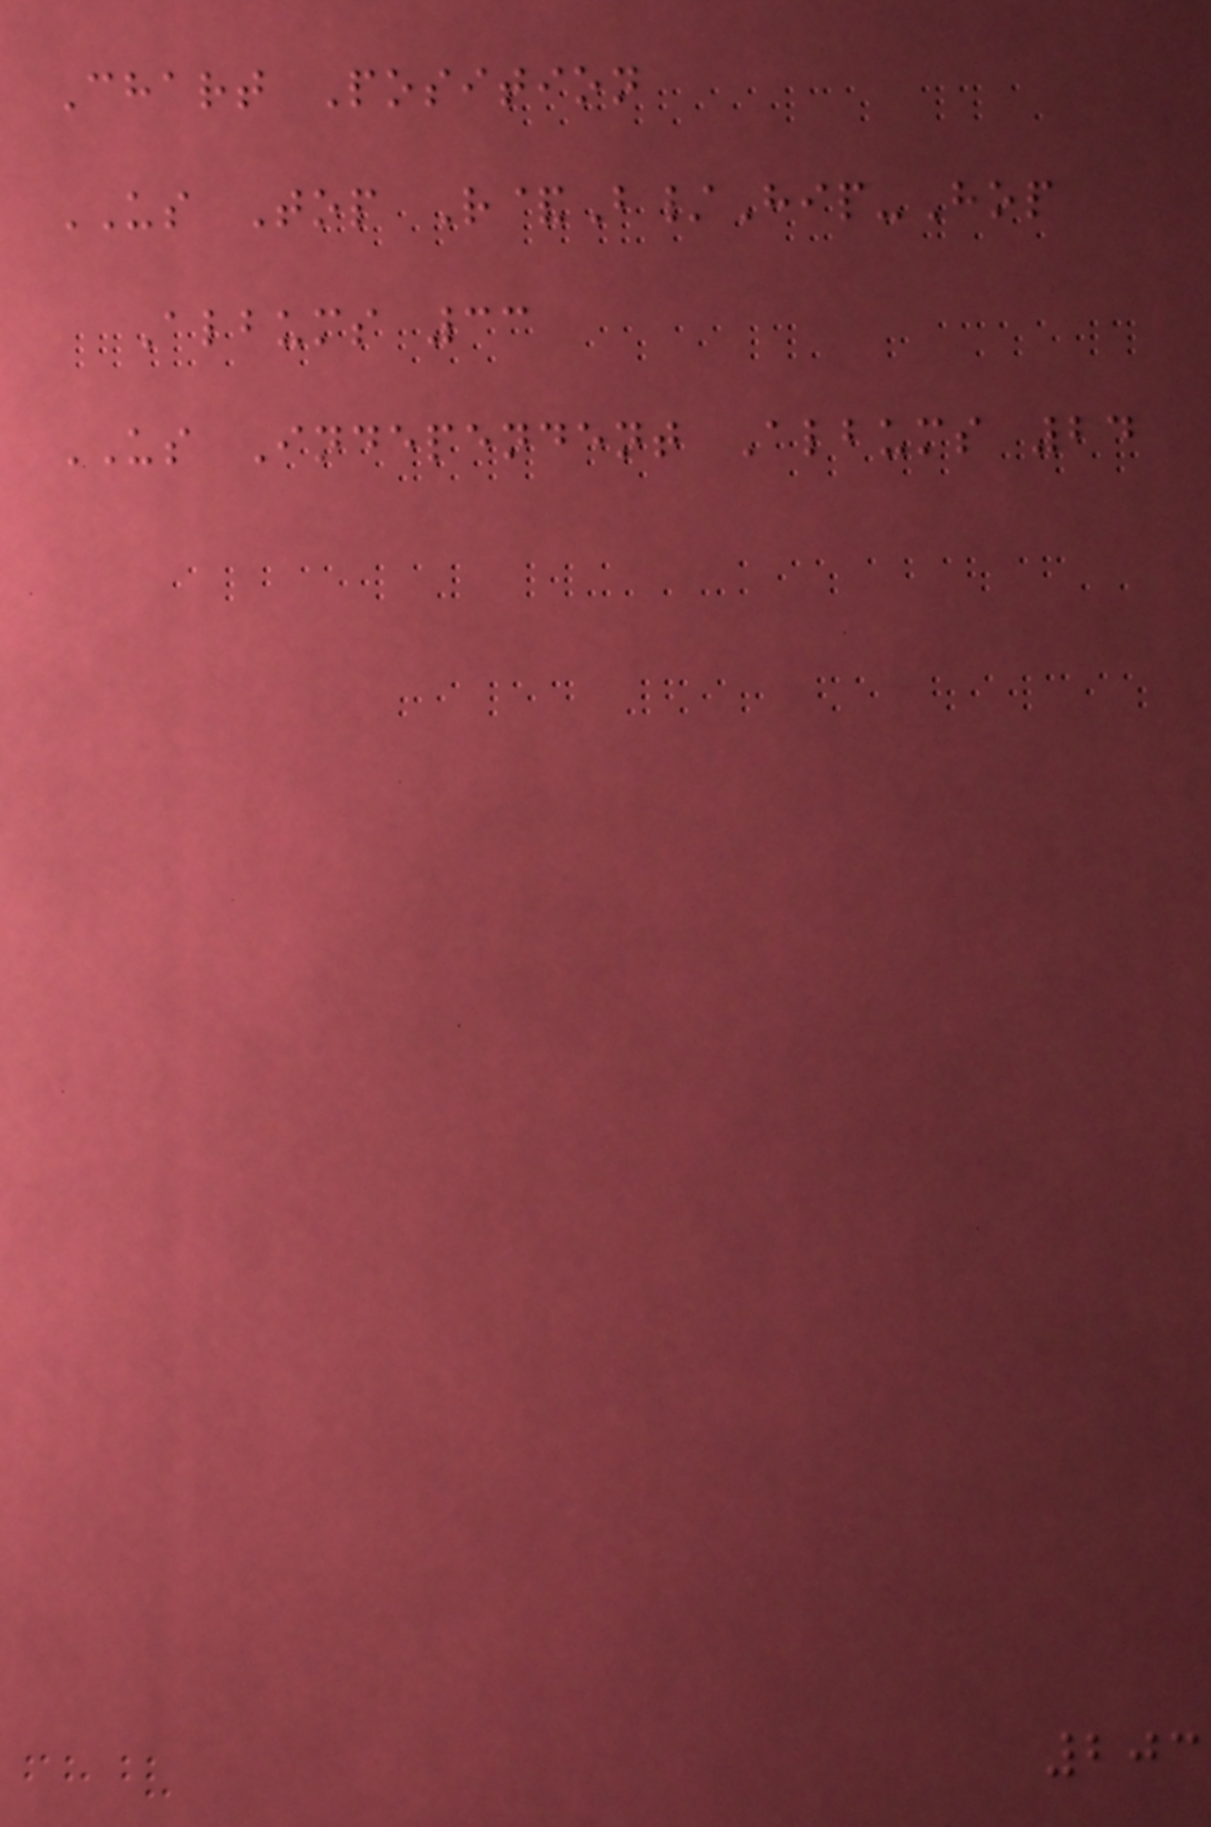Chart Position
US Top R&B/Hip-Hop
Albums 33
US Independent Albums 24
203
